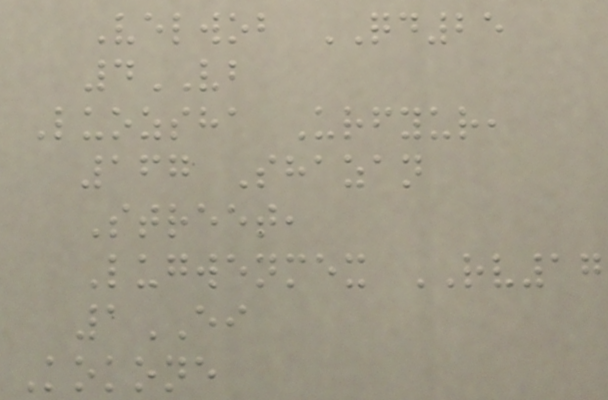Velwob QD25
4VB
Luozsha Urfyur,
167 Shazan
Street,
Lugwenmex RV17
1EI
Kokone
